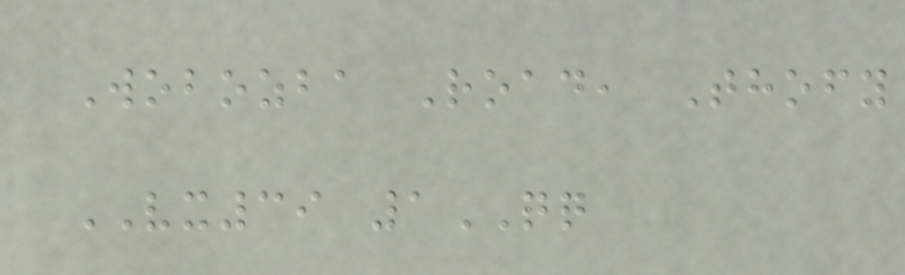Wobozba Road, Thofy
VX39 1QQ
